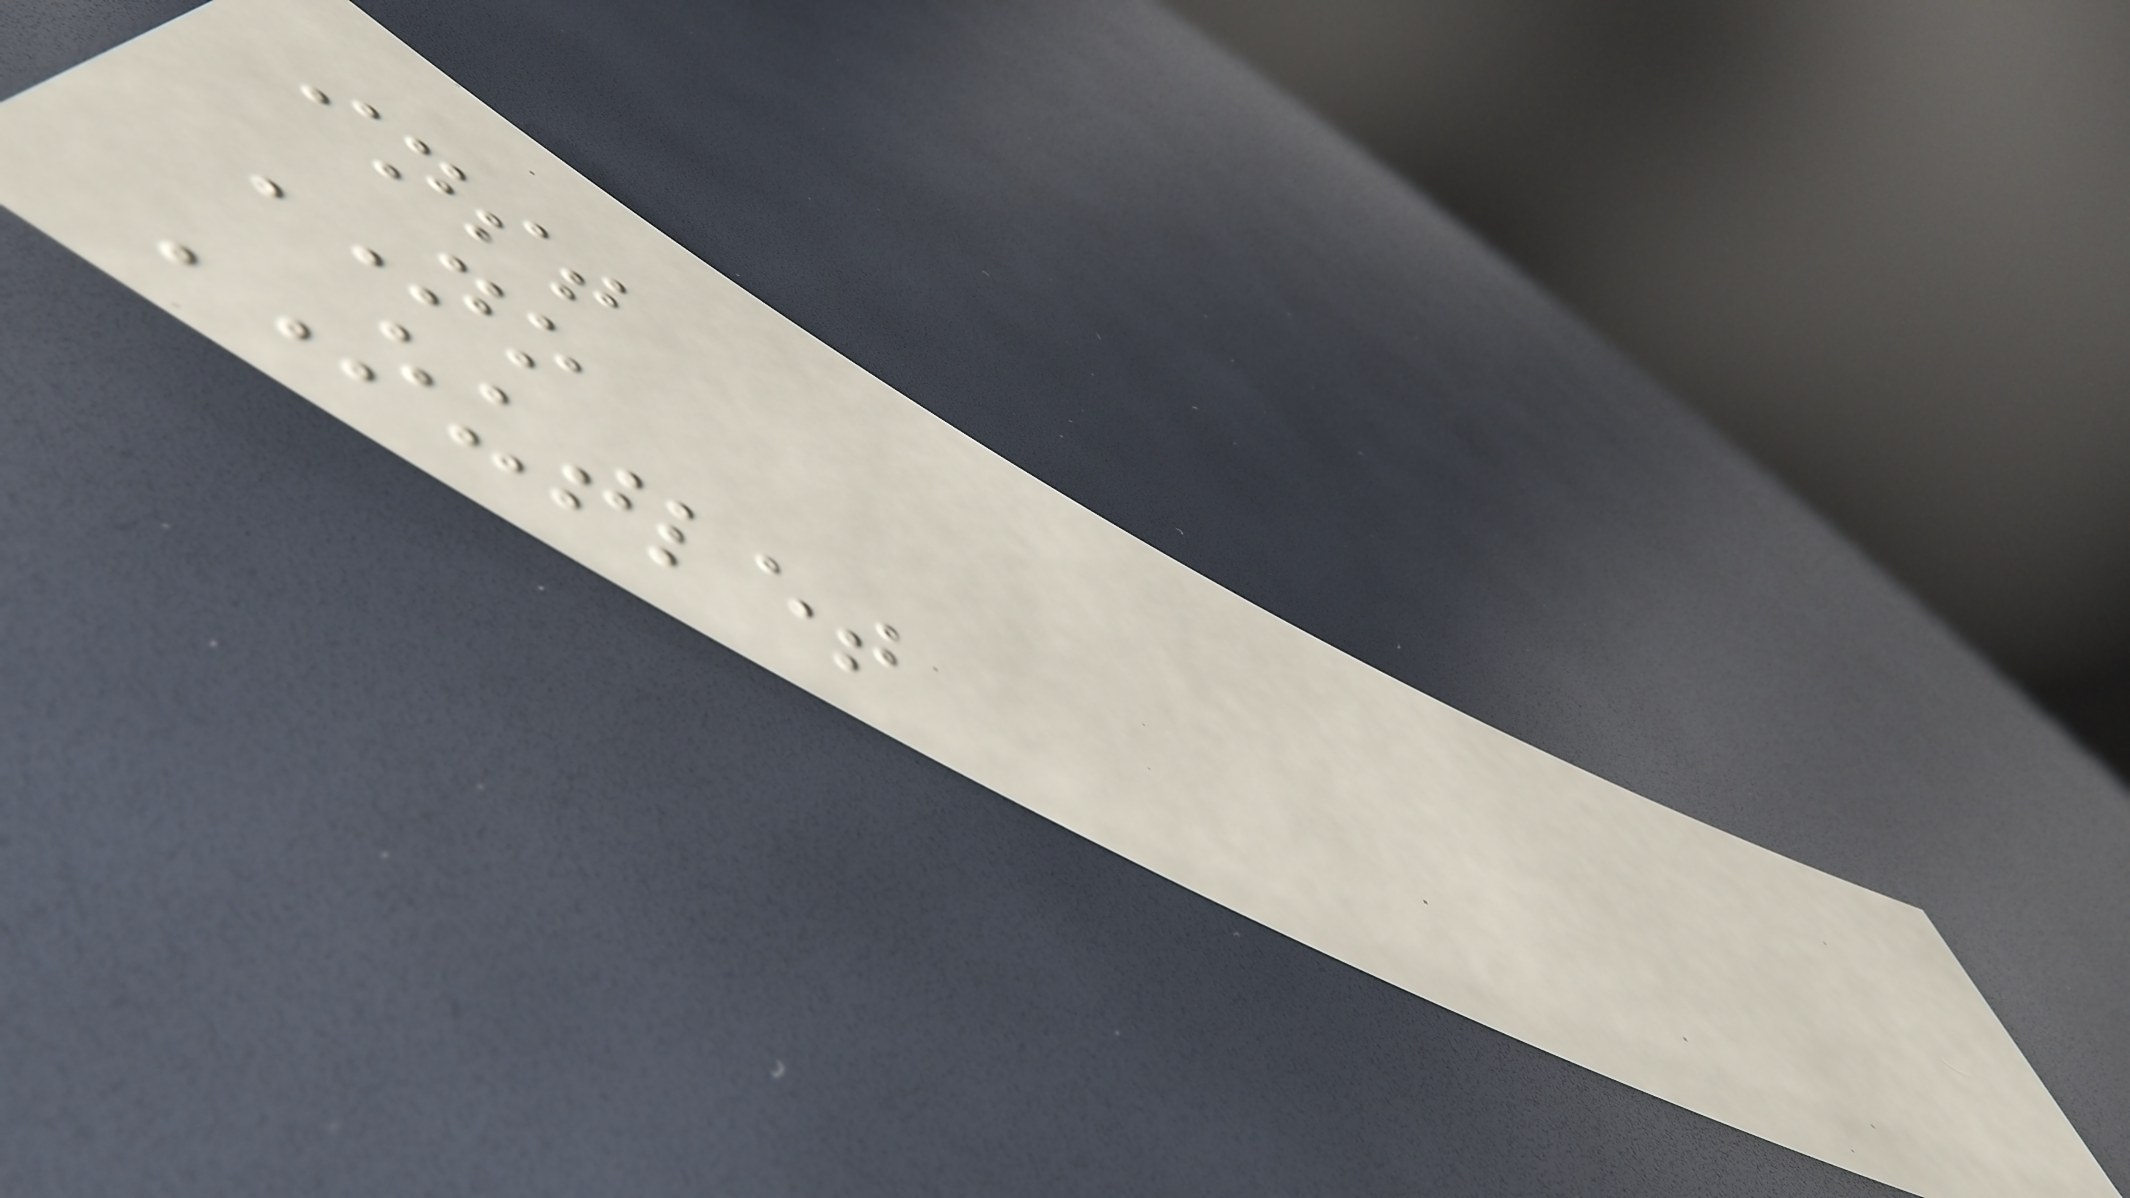inst
NO
OUTLET
